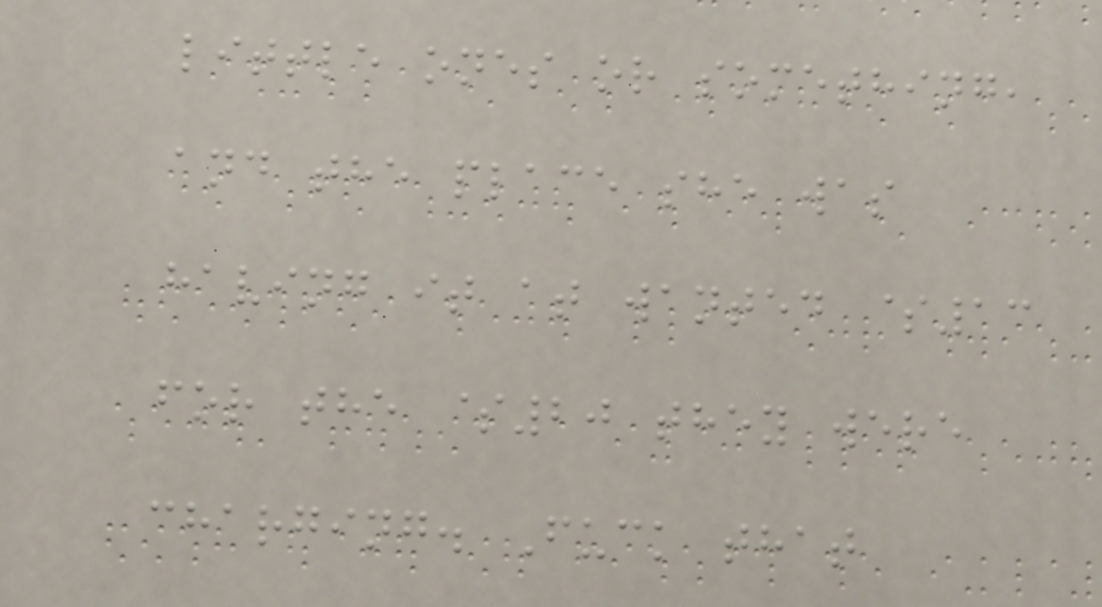little ones or something,
and the place she was
having it at wanted $13
for the $20 they were
charging. Fuck that
